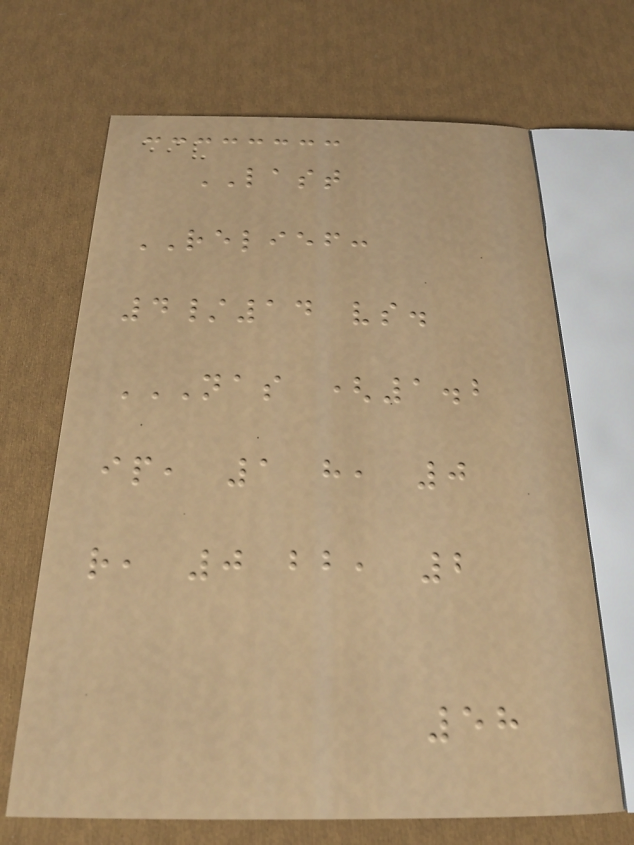LAST
RELIEF:
4/14 vs.
NAS (1.2
IP, 1 H, 0
R, 0 BB, 2
58
